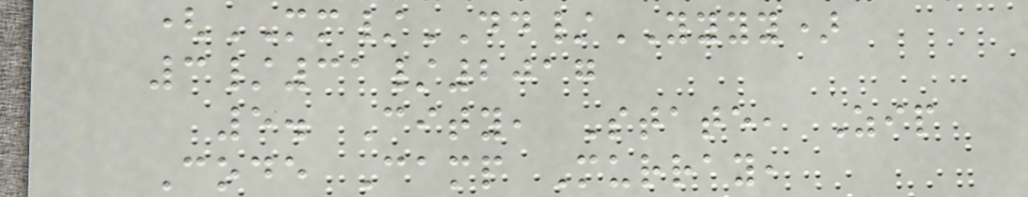(MM/DD/YYYY)
3/31/2017
5. City, State, Zip
Code Camp Murray,
